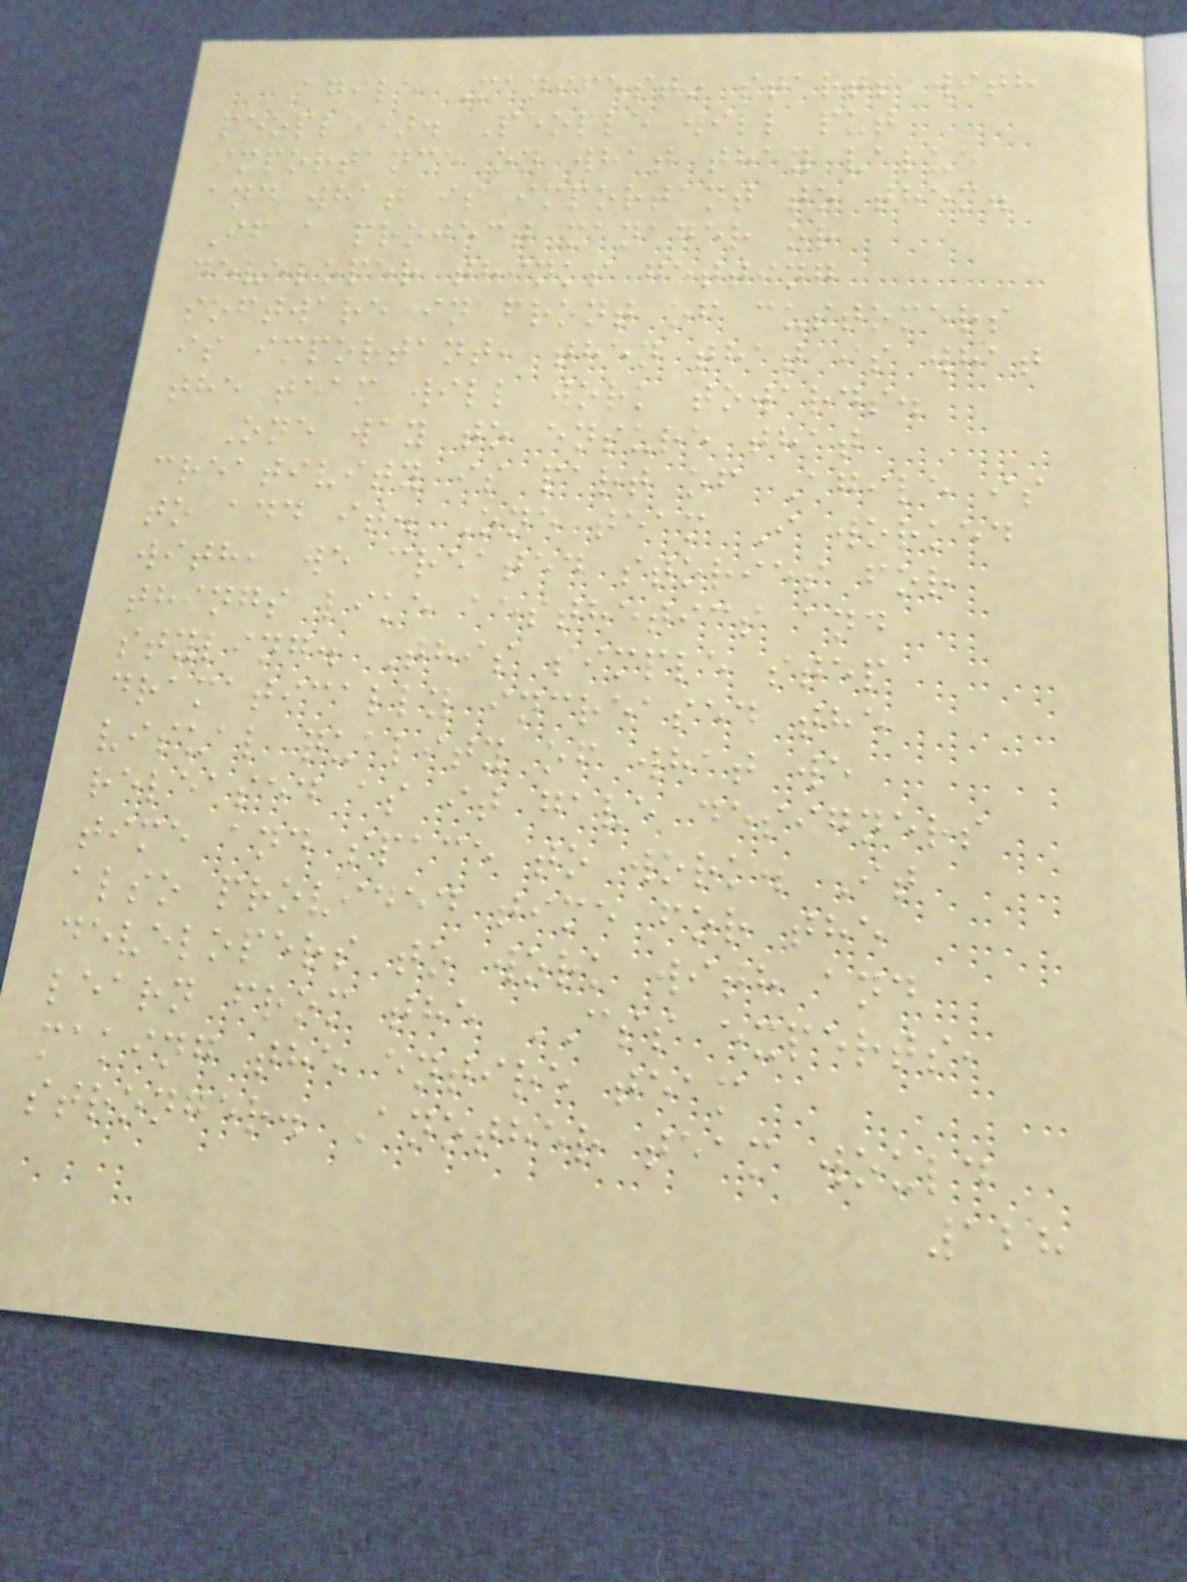Agile Manifesto starts with
people). People will put
importance on what they value
and what is important to them.
If a project manager or
developer thinks getting
software in front of customers
is important, then that is what
the team will work towards.
One way to ensure that
creativity is part of Agile is
to add it. One team I worked
with, we created stories for
things like aesthetics and
styling. This simple step
dramatically increased the
visual quality of what we
released as it gave designers
time and space to work. It
also provided time for the
developers to work with and
learn from the CSS experts,
making the entire team
stronger. Another team would
128
